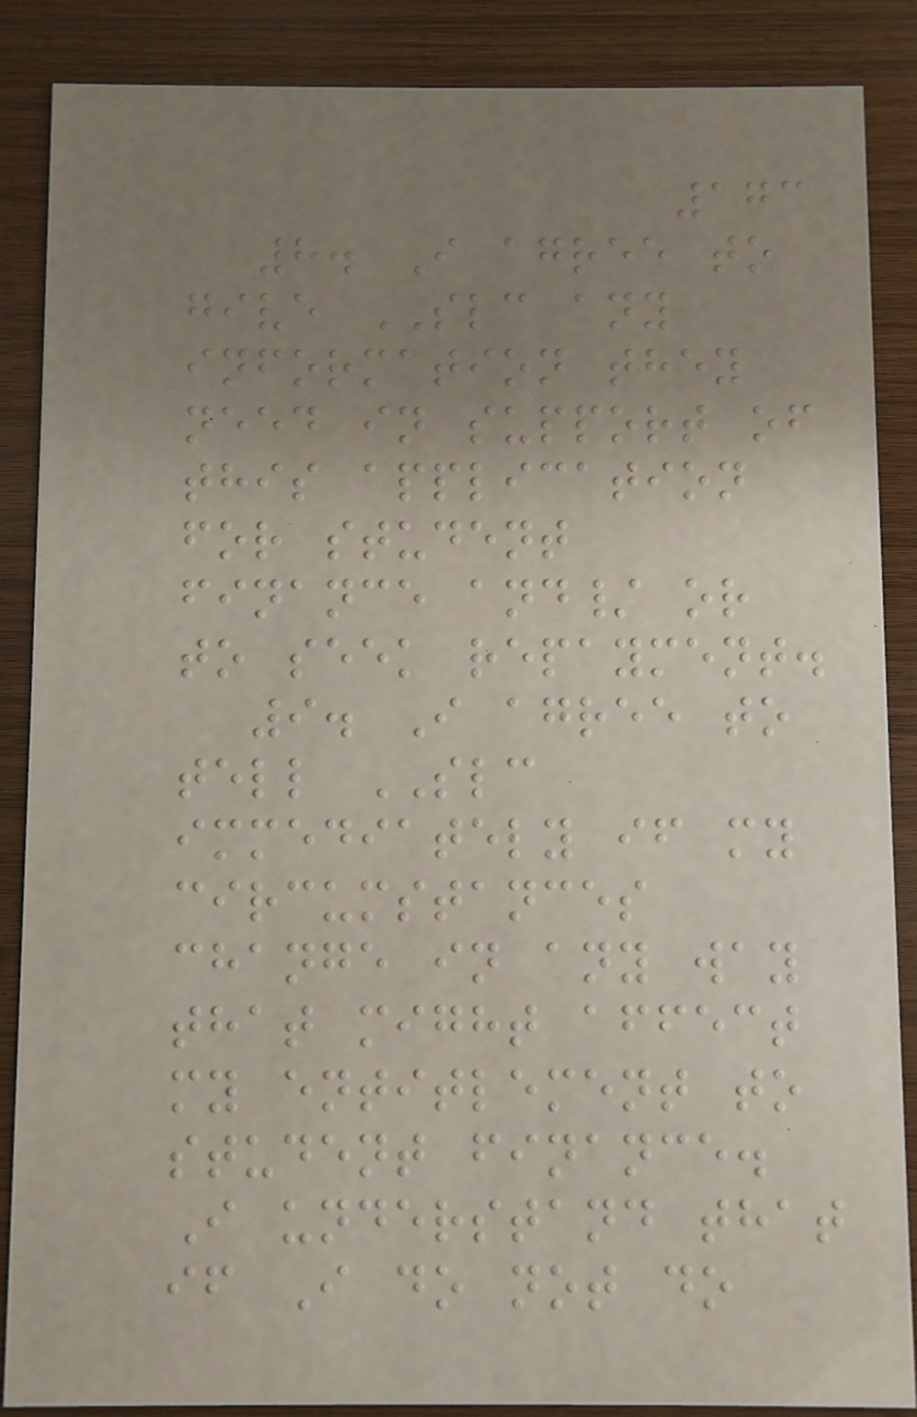173
8. I agree to
give SLC any
information they
need in support of
this application
for student
finance and/ or
to seek repayment.
9. I agree to
tell SLC
immediately if my
circumstances
change in any way
that might affect
my entitlement to
student finance.
I understand that
if I do not do
